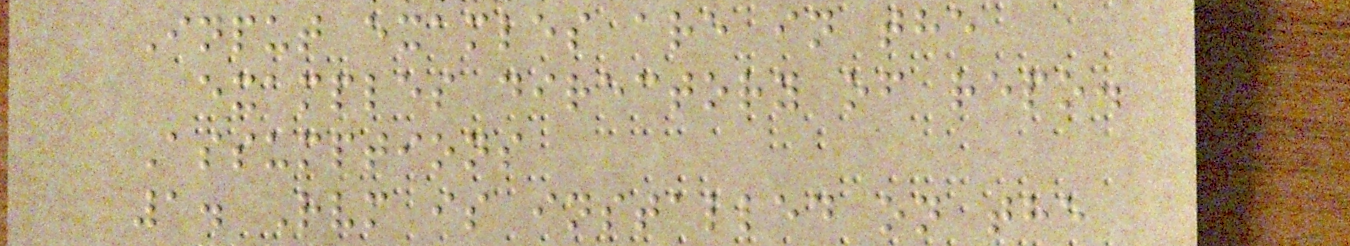Input examles are in the
examples directory of repo.
Assumptions
1. Rvm is installed on the
